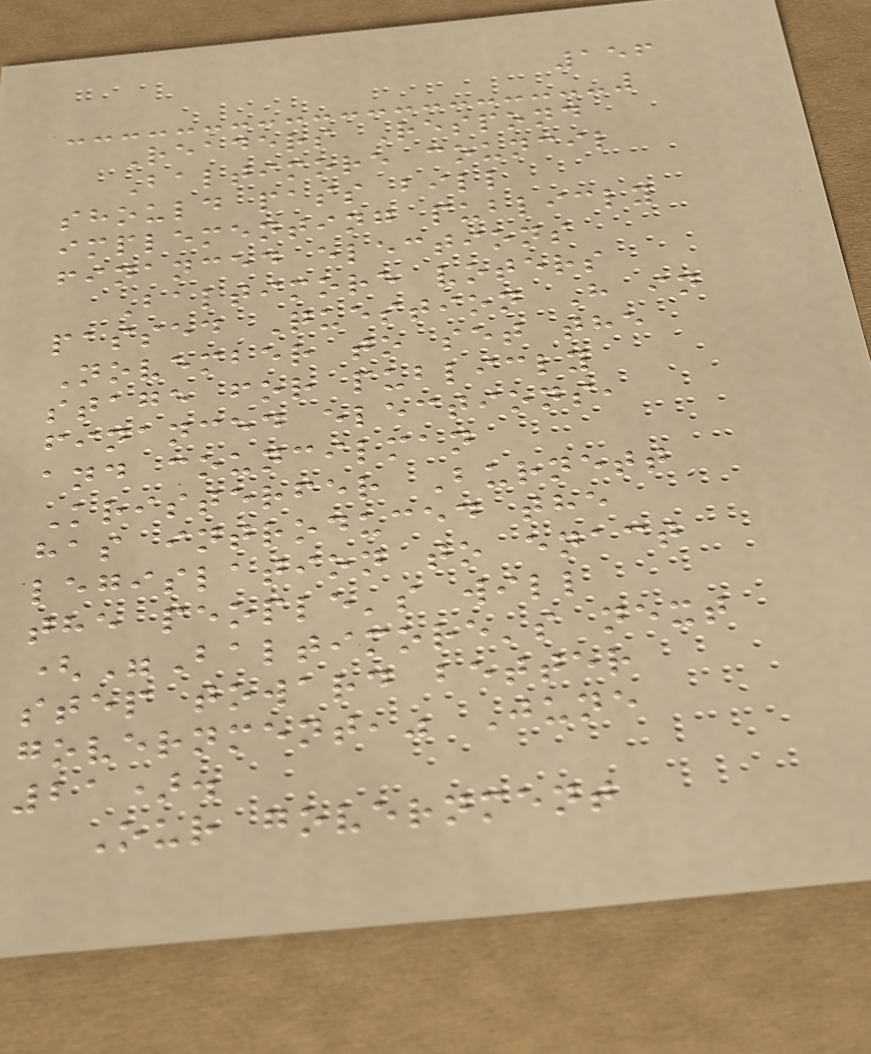156
Readers Respond
Baltimore council
should pass bill
implementing publicly
financed elections
Baltimore voters
passed Question H in
November to set the
stage for publicly
financed elections,
and councilman
Kristerfer Burnett
has introduced the
legislation to enact
the people's will
("Baltimore's next
step toward better
government," June
21).
Our government
